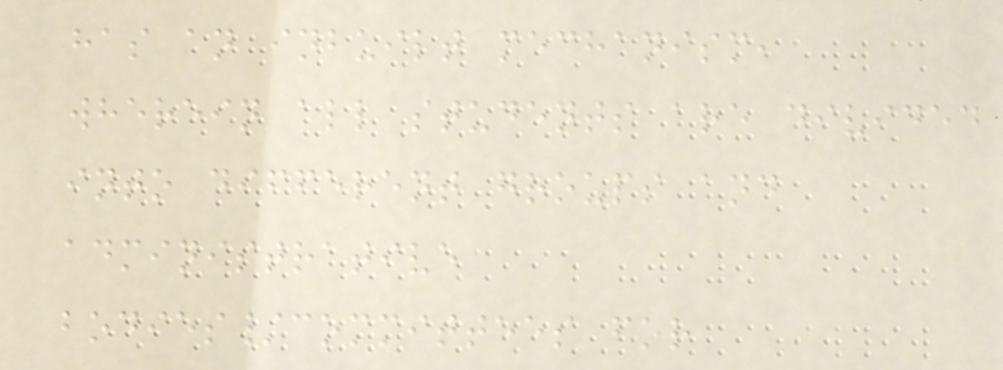has an inbuilt mechanism,
wherein all students are divided
into different groups and
administrative
bodies/committees for
